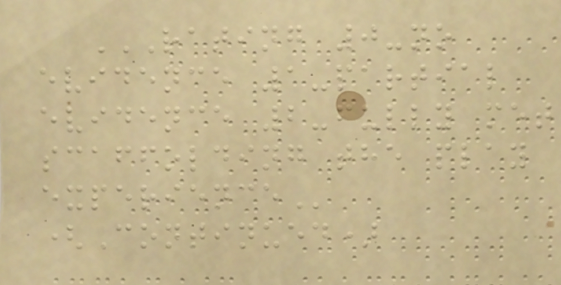RATING 0-NO
EVIDENCE 1-PARTIAL
EVIDENCE 2-FULLY MET
SCAFFOLDING THE PLAY
EXPERIENCE
(Continued)
